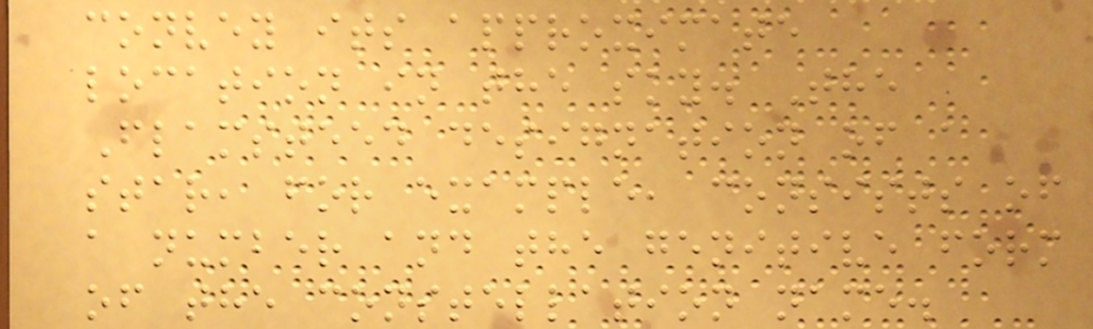convey its approximate
location in the sky. The
Flamsteed designation of a
star, for example, consists of
a number and the genitive form
of the constellation name.
